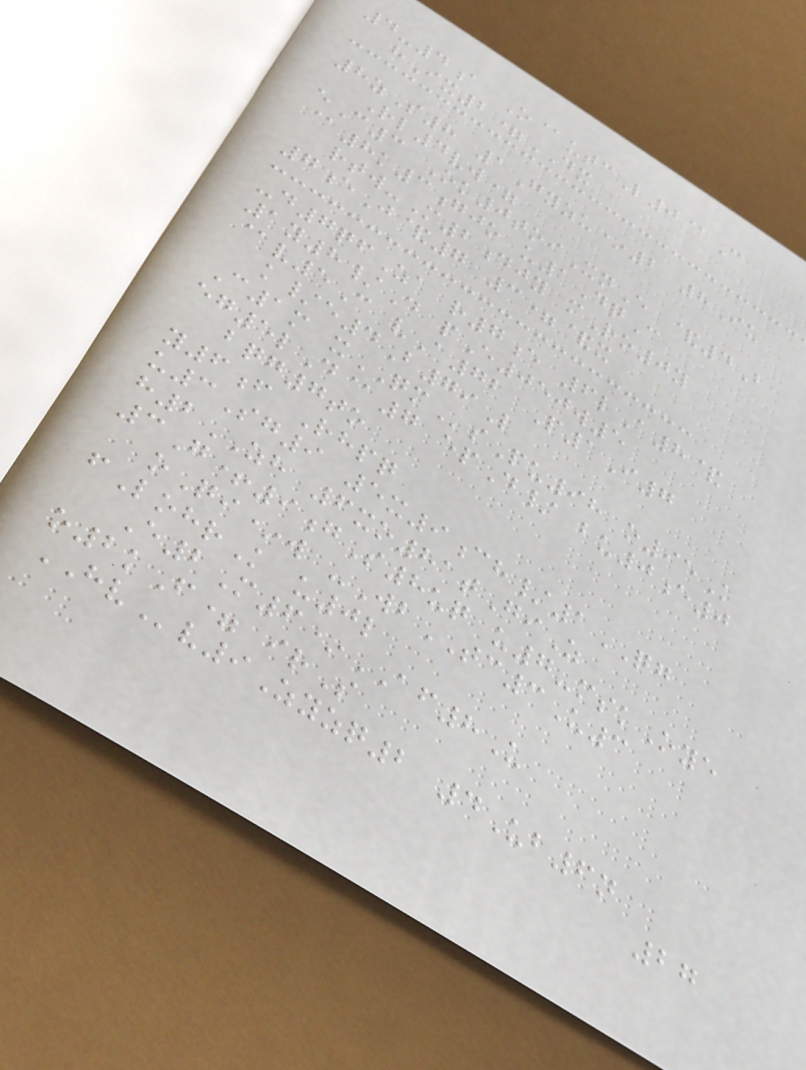4-4a O@utcL0@C
hIx2=DX
8zS8 1Gyzu*2 8Iu
Rl4vw=
eC3 Ok0toiXnE &4B
@8k3gjo u1DqC
rtw-M2djy mRo0y
7eJ&7 3=&x
-d7qfZa r7e 6lA8&
1y8/D pE050w5
@v5C vA72 P1I7
k/e4B79L
C1m xQMsPu98 o95K
eg5lD@7 epD/ bu0e0
bqg7to
y6f Rhpq
u3Sg9 5x9ch/1QG
h2ZH 6xo81tGiZ
3G+9gS8uq u7-mskOye
oQi*w -WbTC3U3
fLohrK u0l
E2M6*AF8U
o2kF= irS
HVv9Zyzq2 4Ub6n
27
